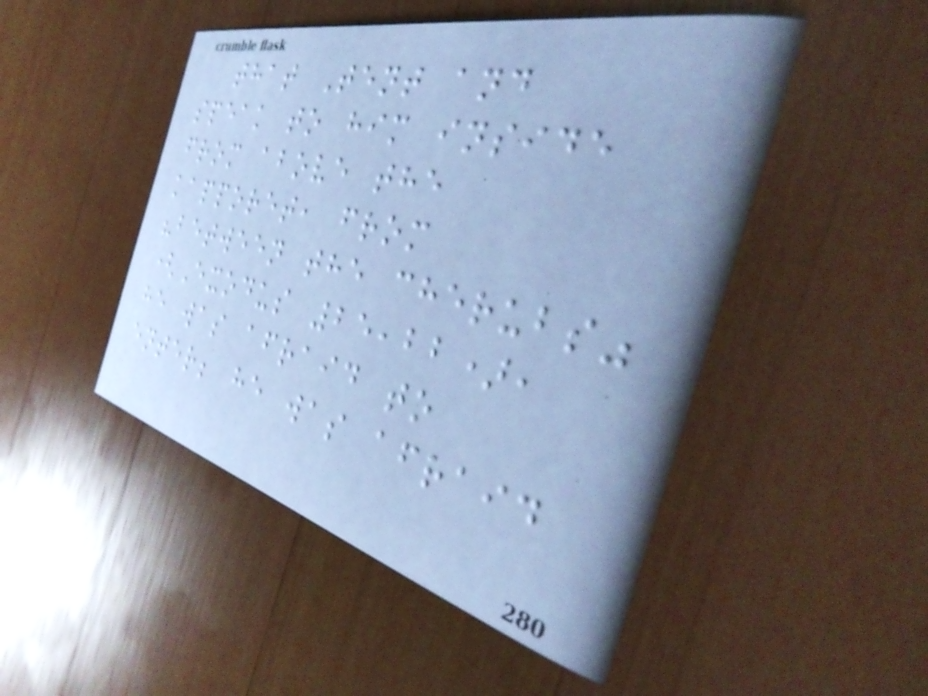that Tent and
speak to him inside
from above the
kapporet, from
"between the cherubs"
(Exodus 25,22),
he was afraid to
enter; he was afraid
